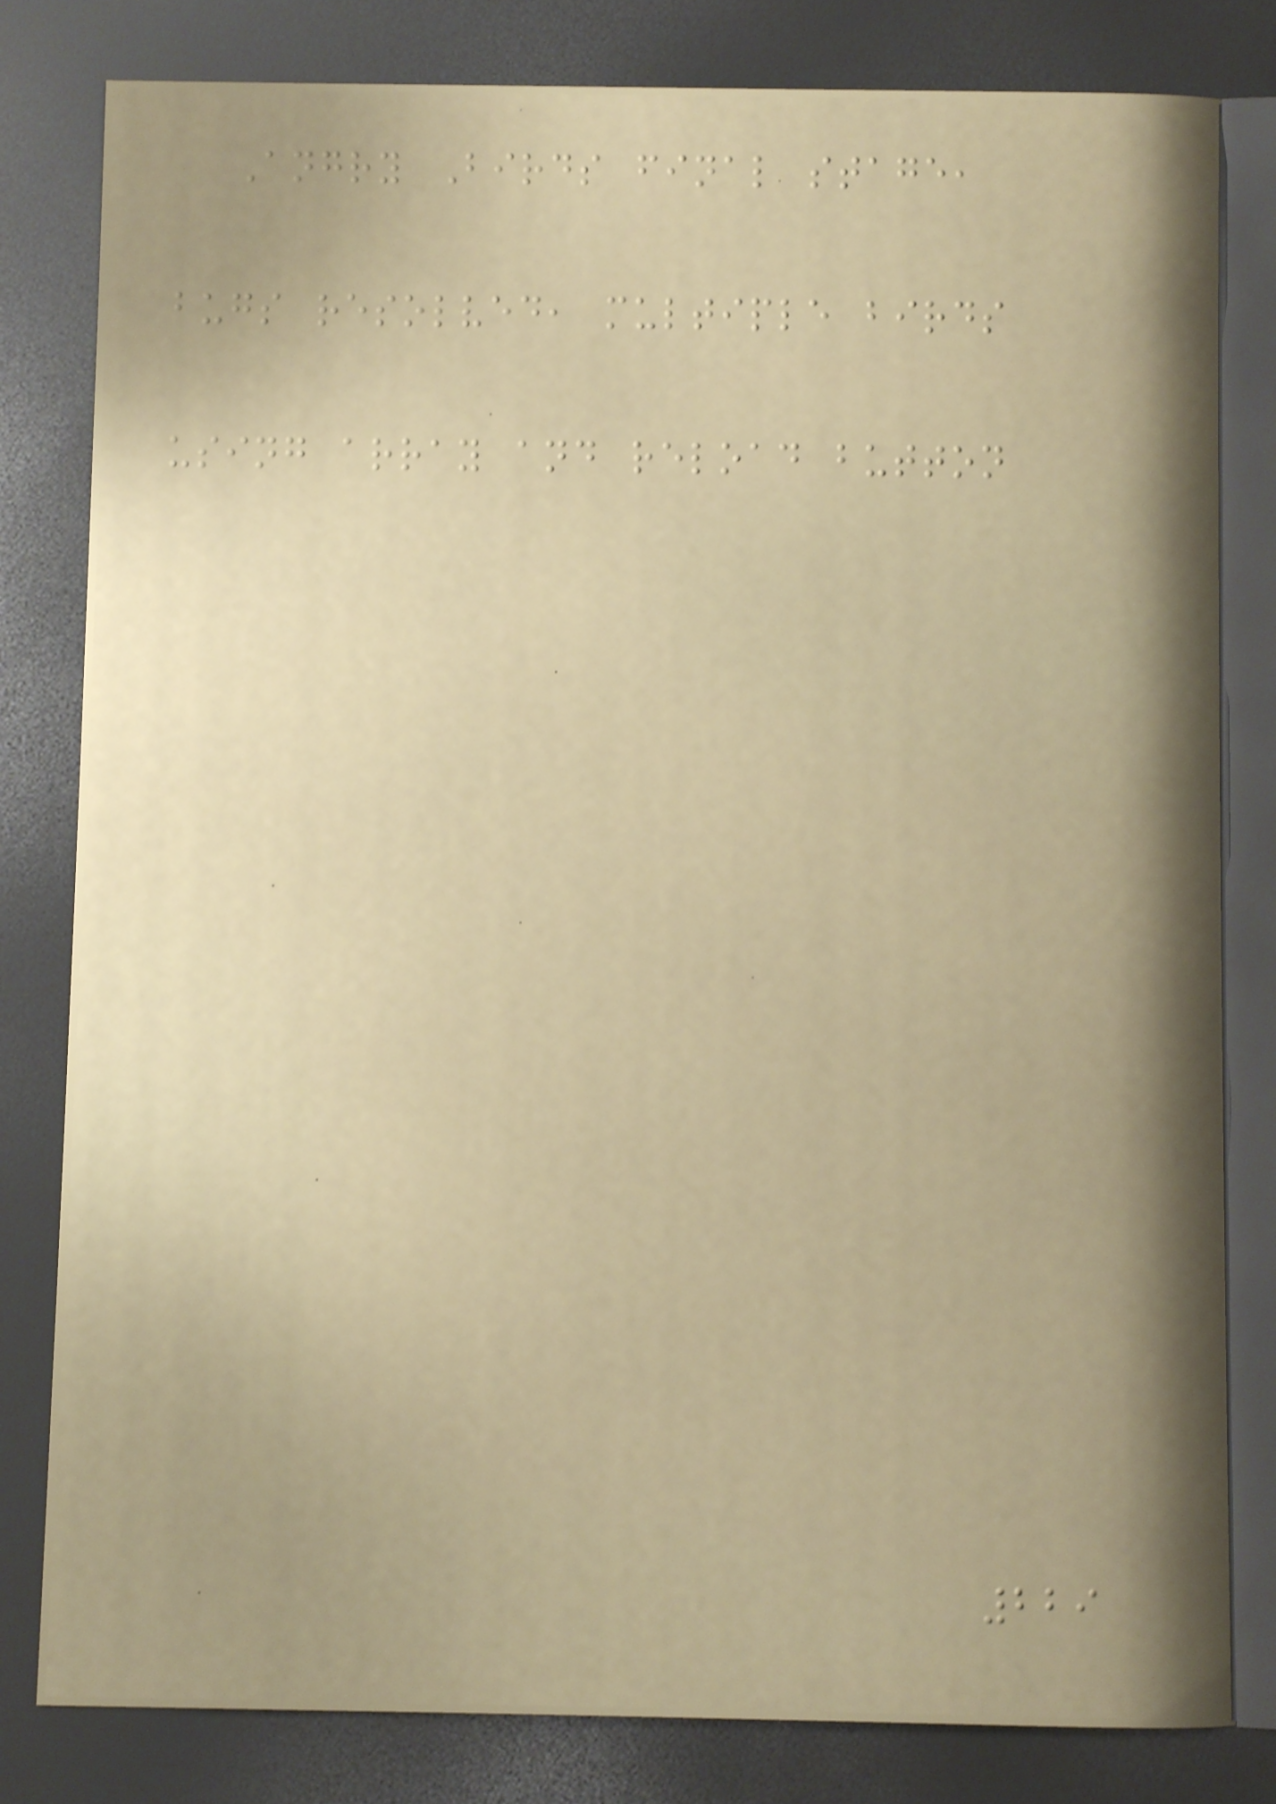Angry Birds final stage,
bugs resolved, multiple birds
using array and reload button
229
